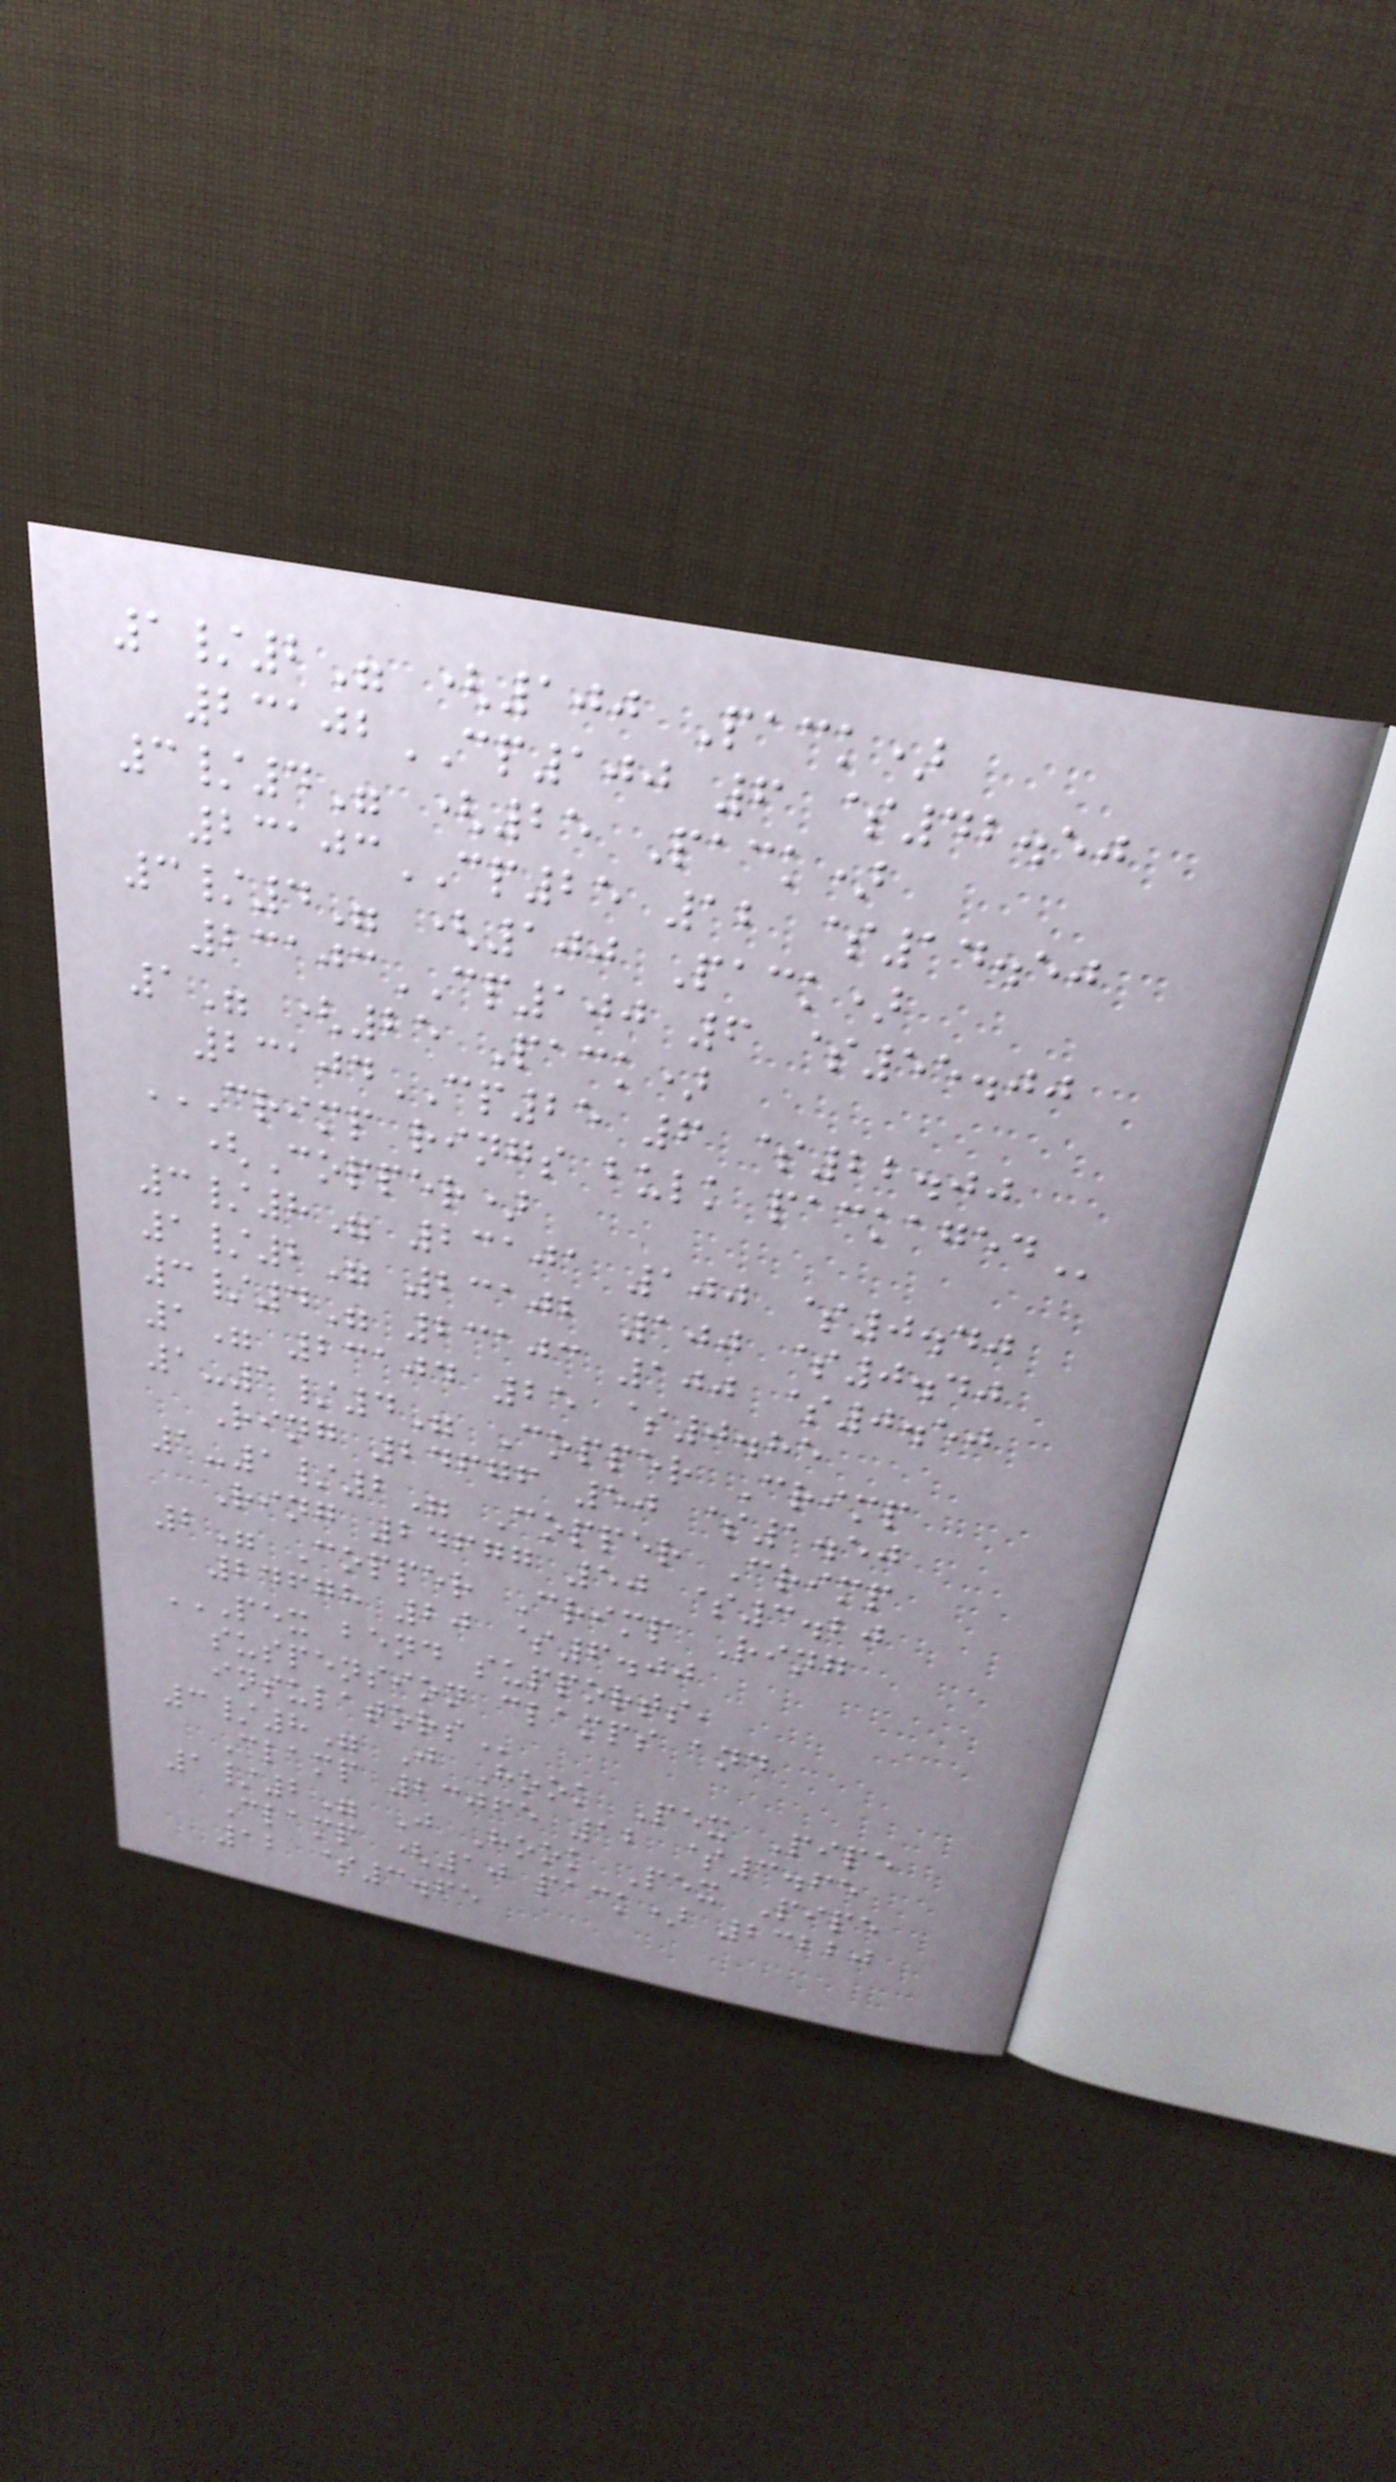1/2" (100 Pack)
23102CP100 6 $42.50
3/4" (25 Pack)
23103CP25 12 $14.50
3/4" (100 Pack)
23103CP100 6 $55.00
1" (25 Pack)
23104CP25 6 $22.00
CRIMP RINGS BULK PACKAGED
(Copper)
3/8" 23101 100 $0.40
1/2" 23102 100 $0.40
3/4" 23103 100 $0.50
1" 23104 25 $0.85
1-1/4" Copper Crimp
Ring 24676 50 $1.50
1-1/2" Copper Crimp
Ring 24677 50 $3.20
2" Copper Crimp Ring
24678 20 $6.00
PEX BEND SUPPORTS,
SUSPENSION CLAMPS AND
INSULATORS
3/8" J Hook Pex Pipe
Clamp 23065 12 $3.65
1/2" J Hook Pex Pipe
Clamp (10 pack) 23220
12 $3.65
